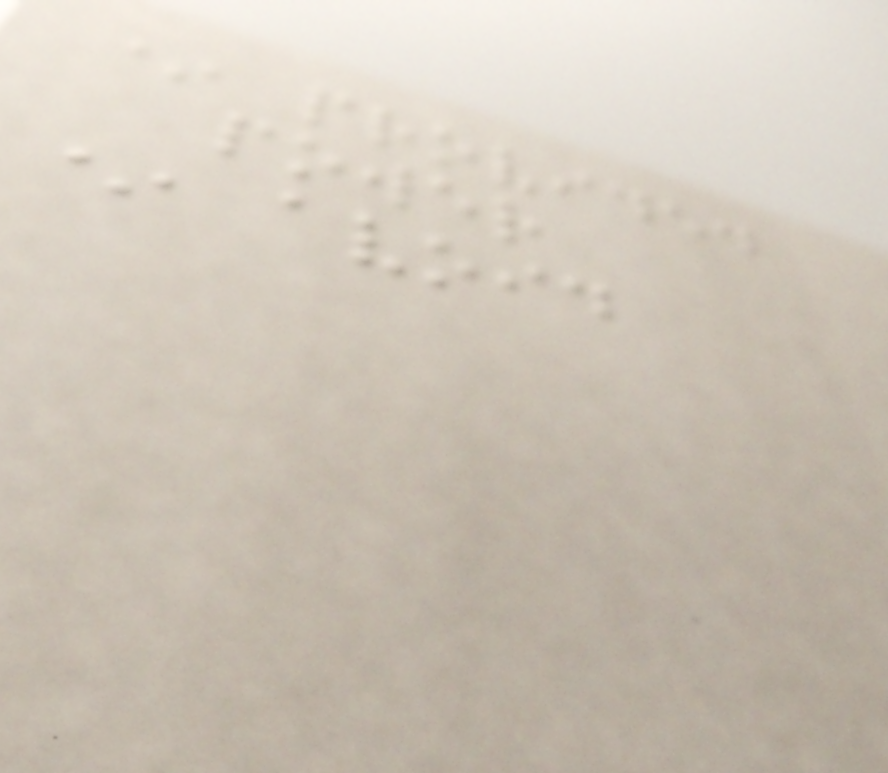* provided
power
* avoid
